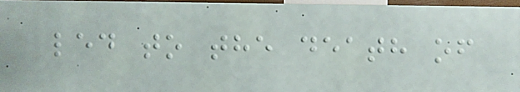led to the death of
